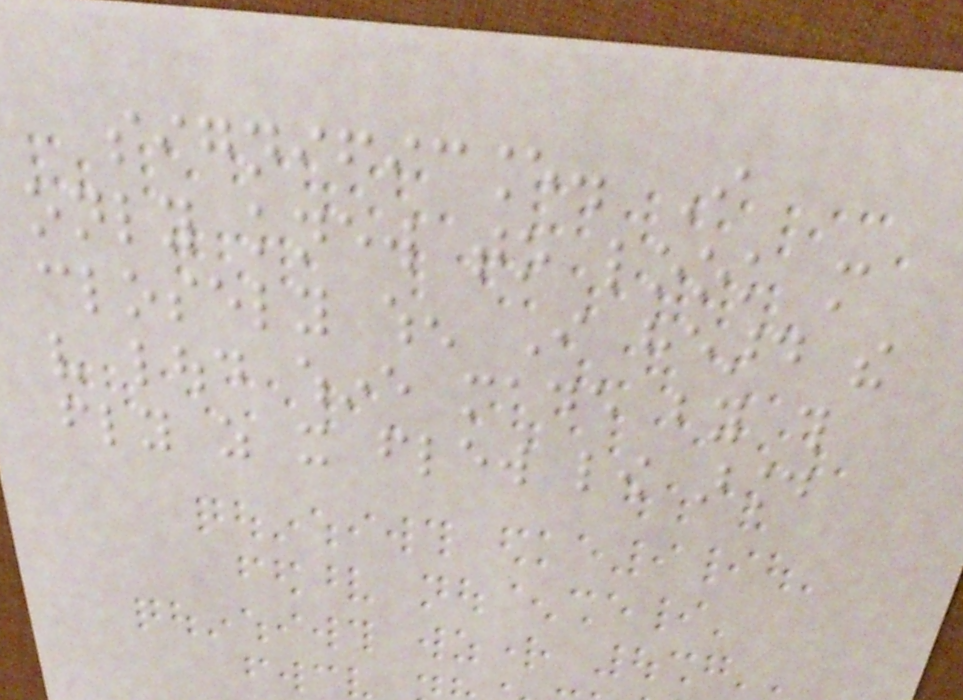significance. I
only knew to look more
closely when I heard the
very loud whine made by this
fly as it flew low around
